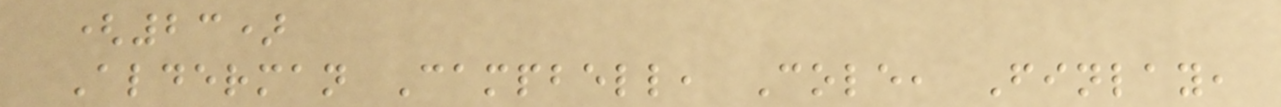(23)
Alderman Campbell, Cole, Finlay,
